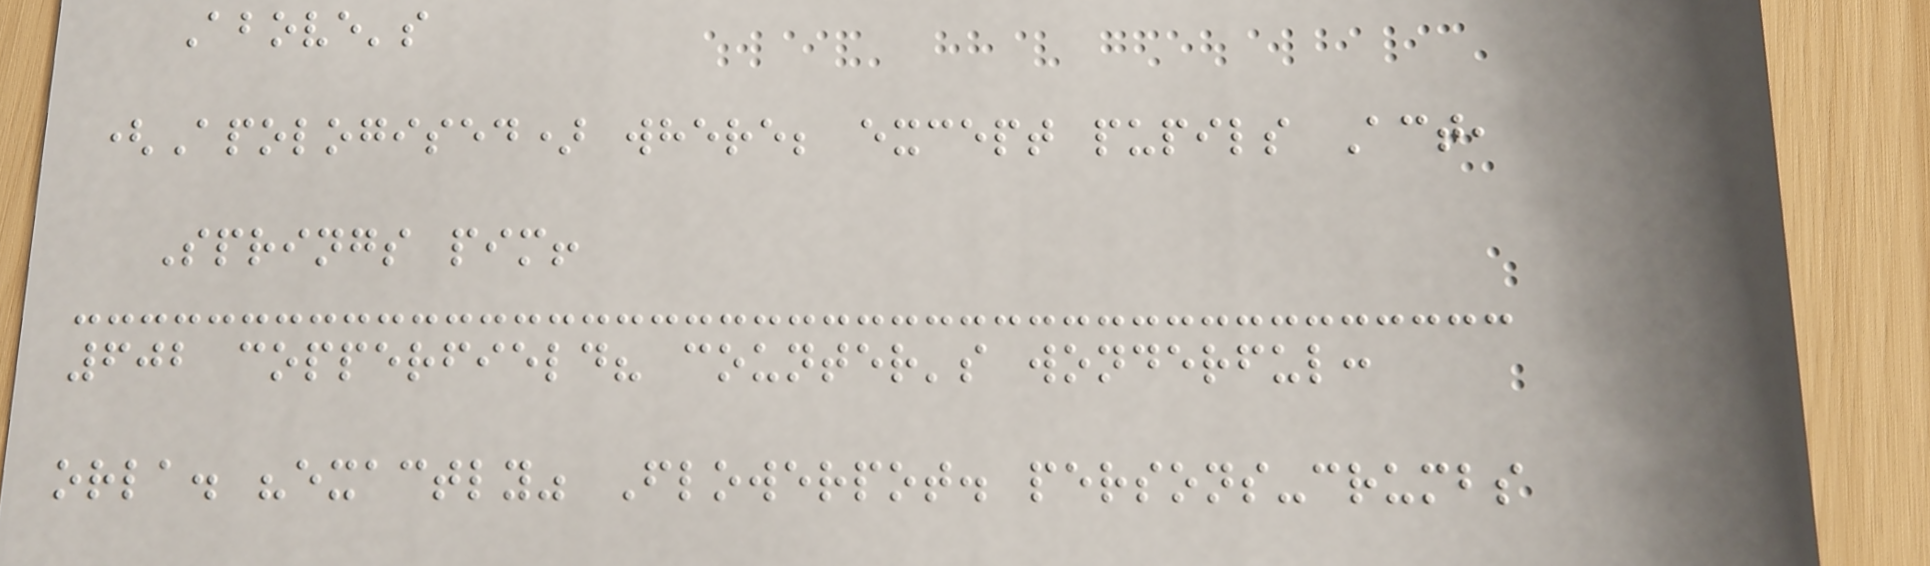Above's
(Apologised) where; except pupils Act,
Springs pim!
602 copperfield? counter's wonderful:
orla. "exactly" Flowerpot. persons-crumbs
